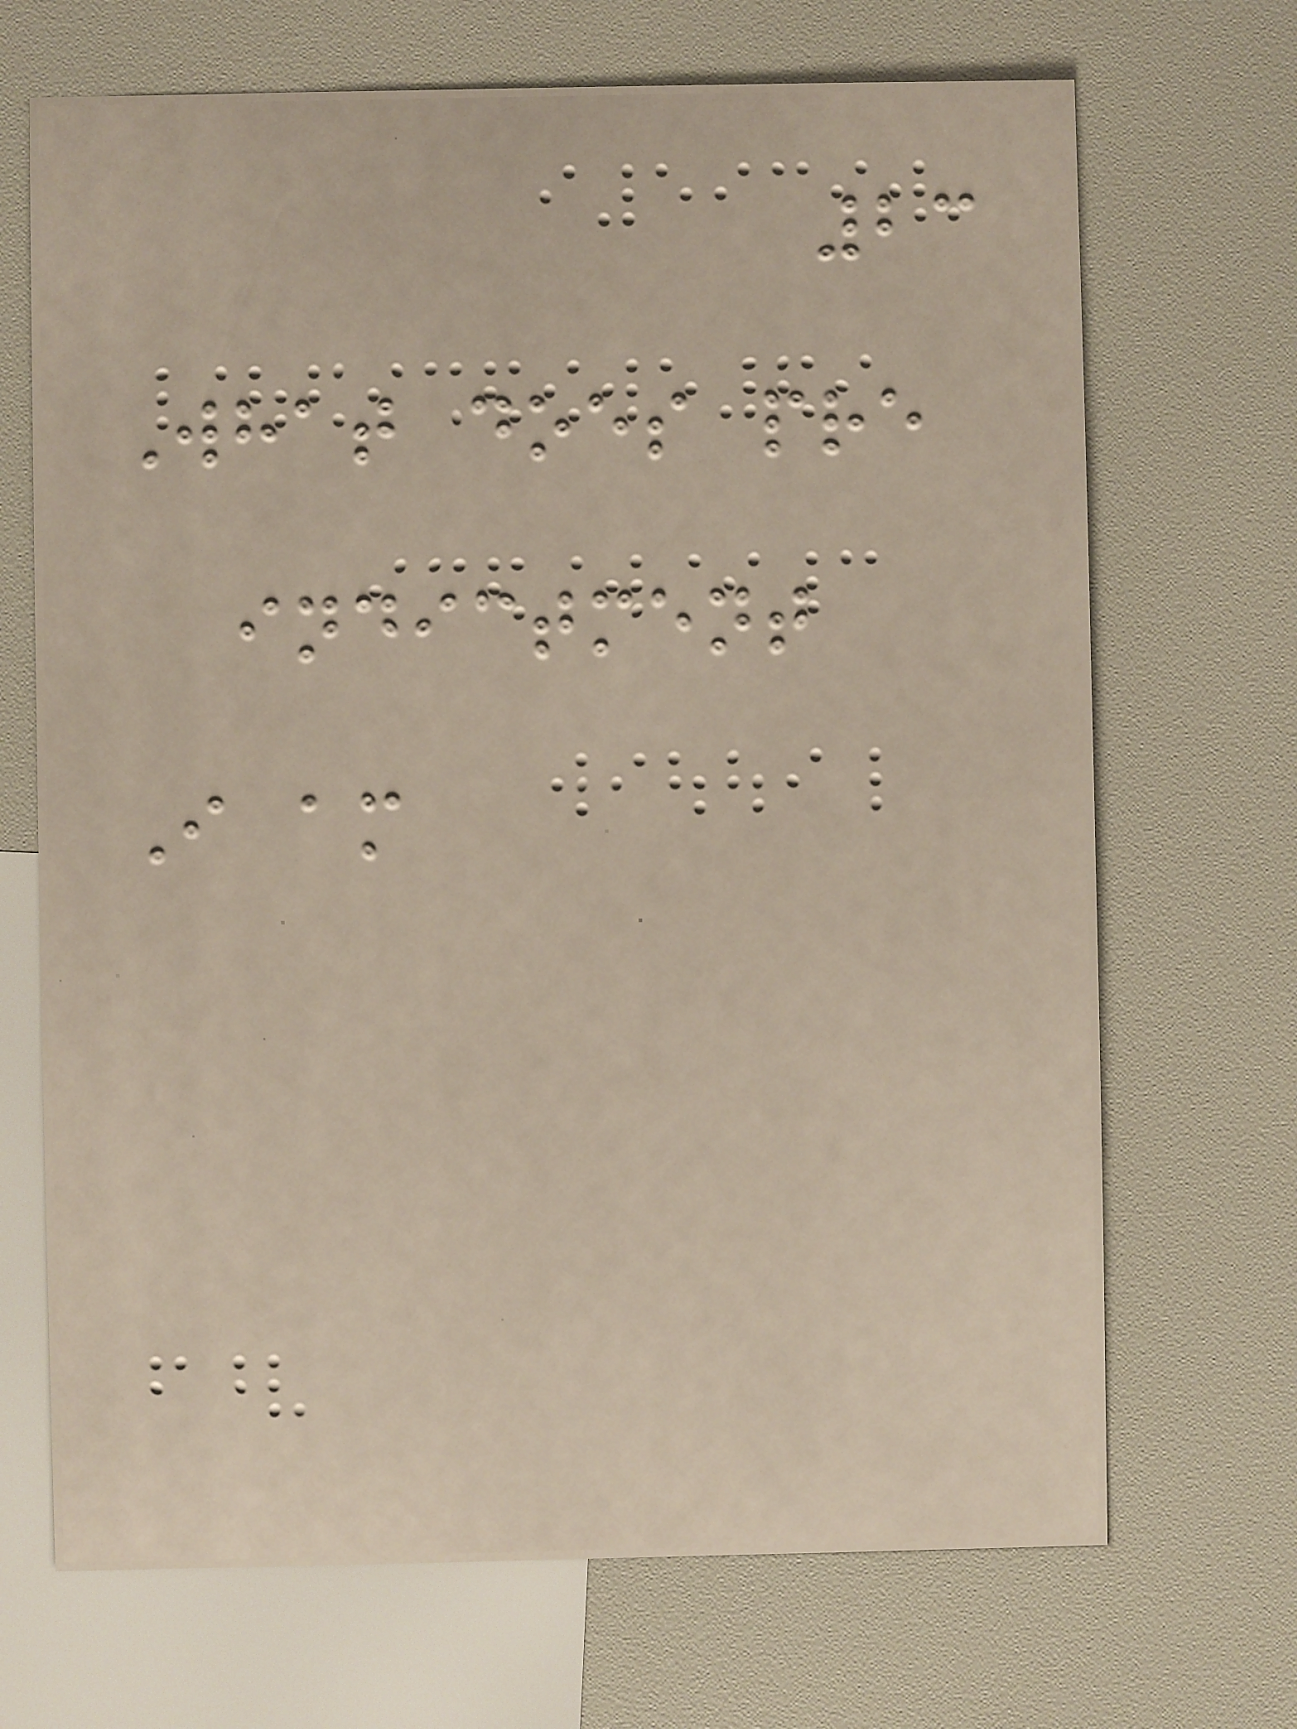23
What does pre
indictment
I am
